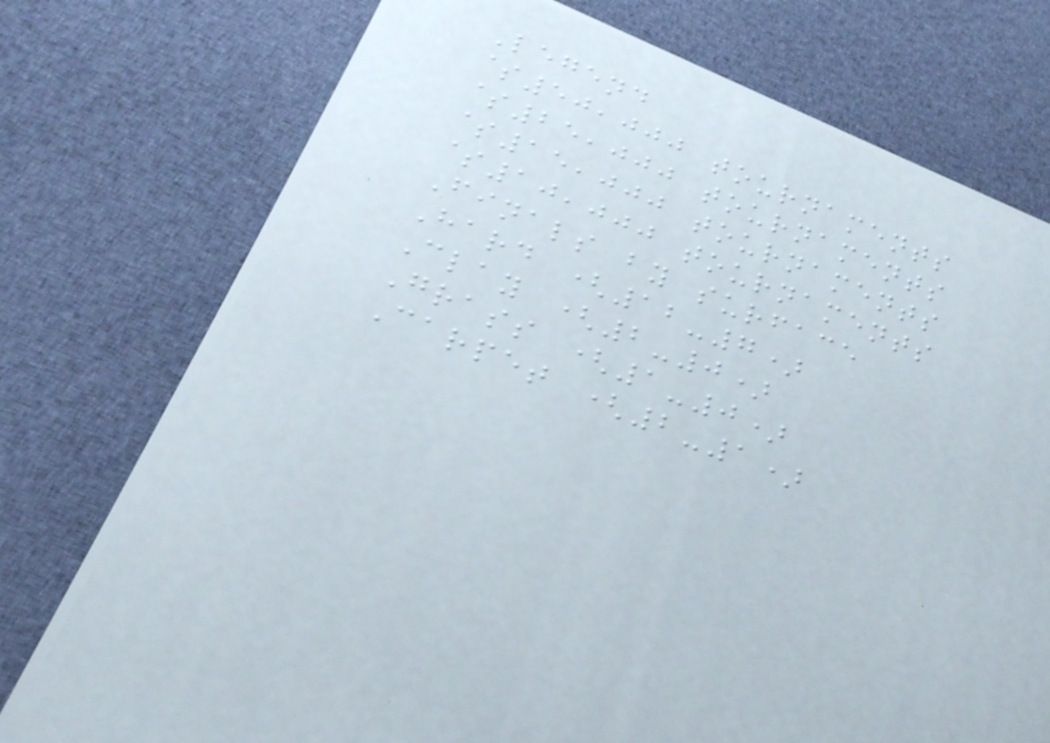Legend
$50,000 tournaments
$25,000 tournaments
$15,000 tournaments
$10,000 tournaments
Finals by surface
Hard (12-7)
Clay (2-0)
Grass (1-0)
Carpet (2-1)
